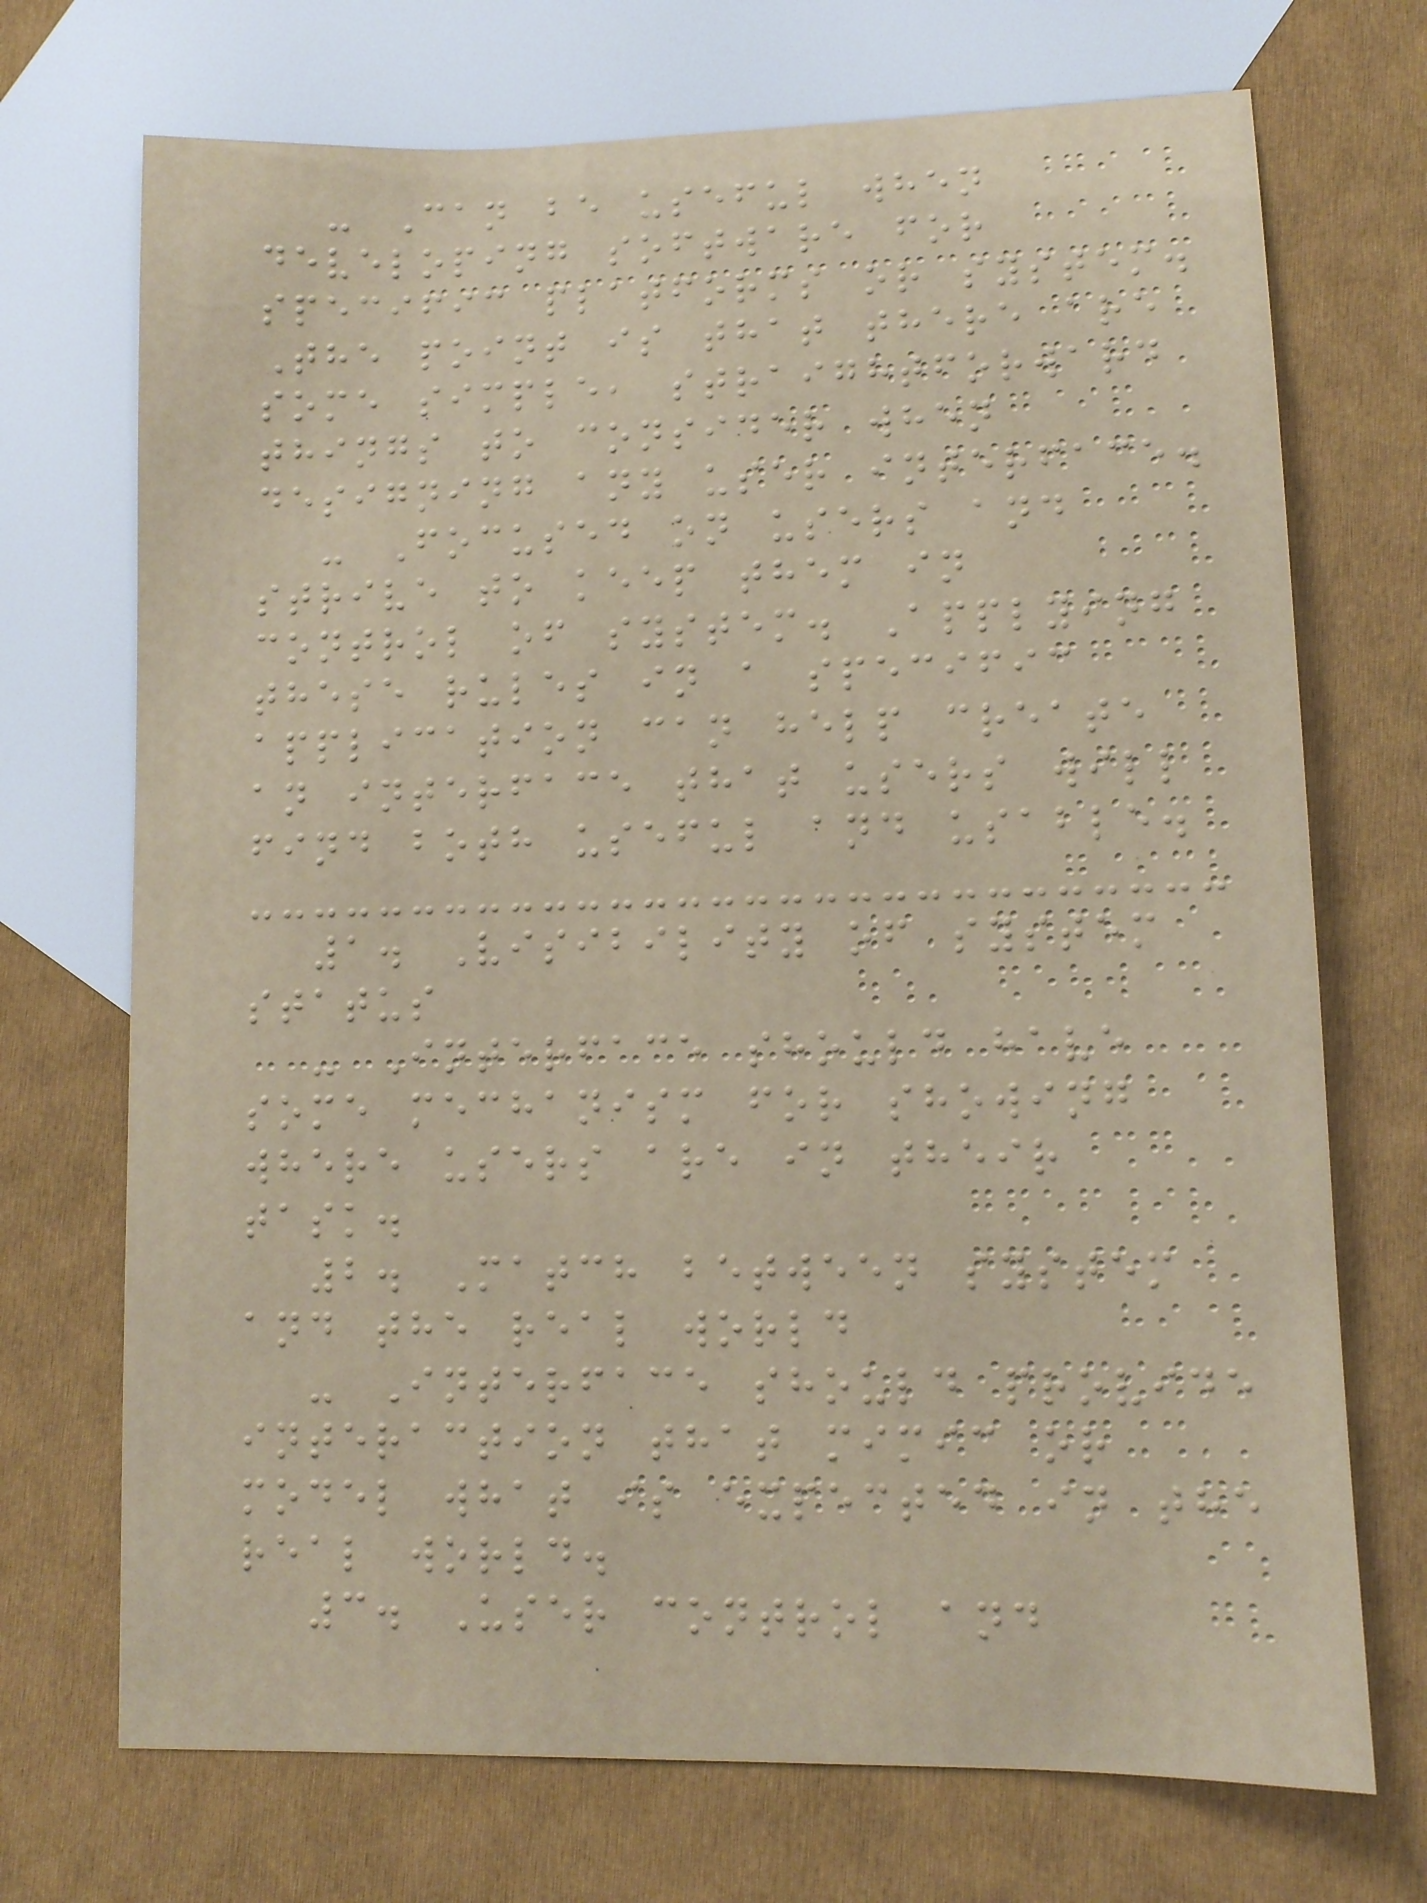- Can be useful when
developing software for
specific platforms or system.
The point is that there are
some simple, straightforward
things to consider when
designing any user interface.
- Focused on users and
strive to keep them in
control of system. Applying
these rules in a specific
application can help create
an interface that users will
find both useful and usable.
1. Visibility of system
status
- Interface should have
some mechanism for showing
where users are in their
task.
2. Match between system
and the real world
- Interface should provide
interaction that mimic or
model what is expected in the
real world.
3. User control and
